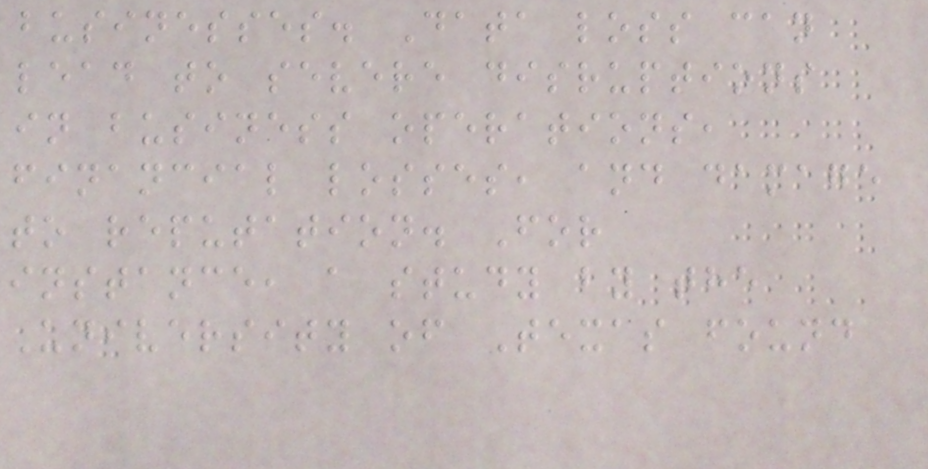businesses. Data loss can
lead to severe disruptions
in business operations,
financial losses, and damage
to reputation. For
instance, a study by the
University of Texas found
